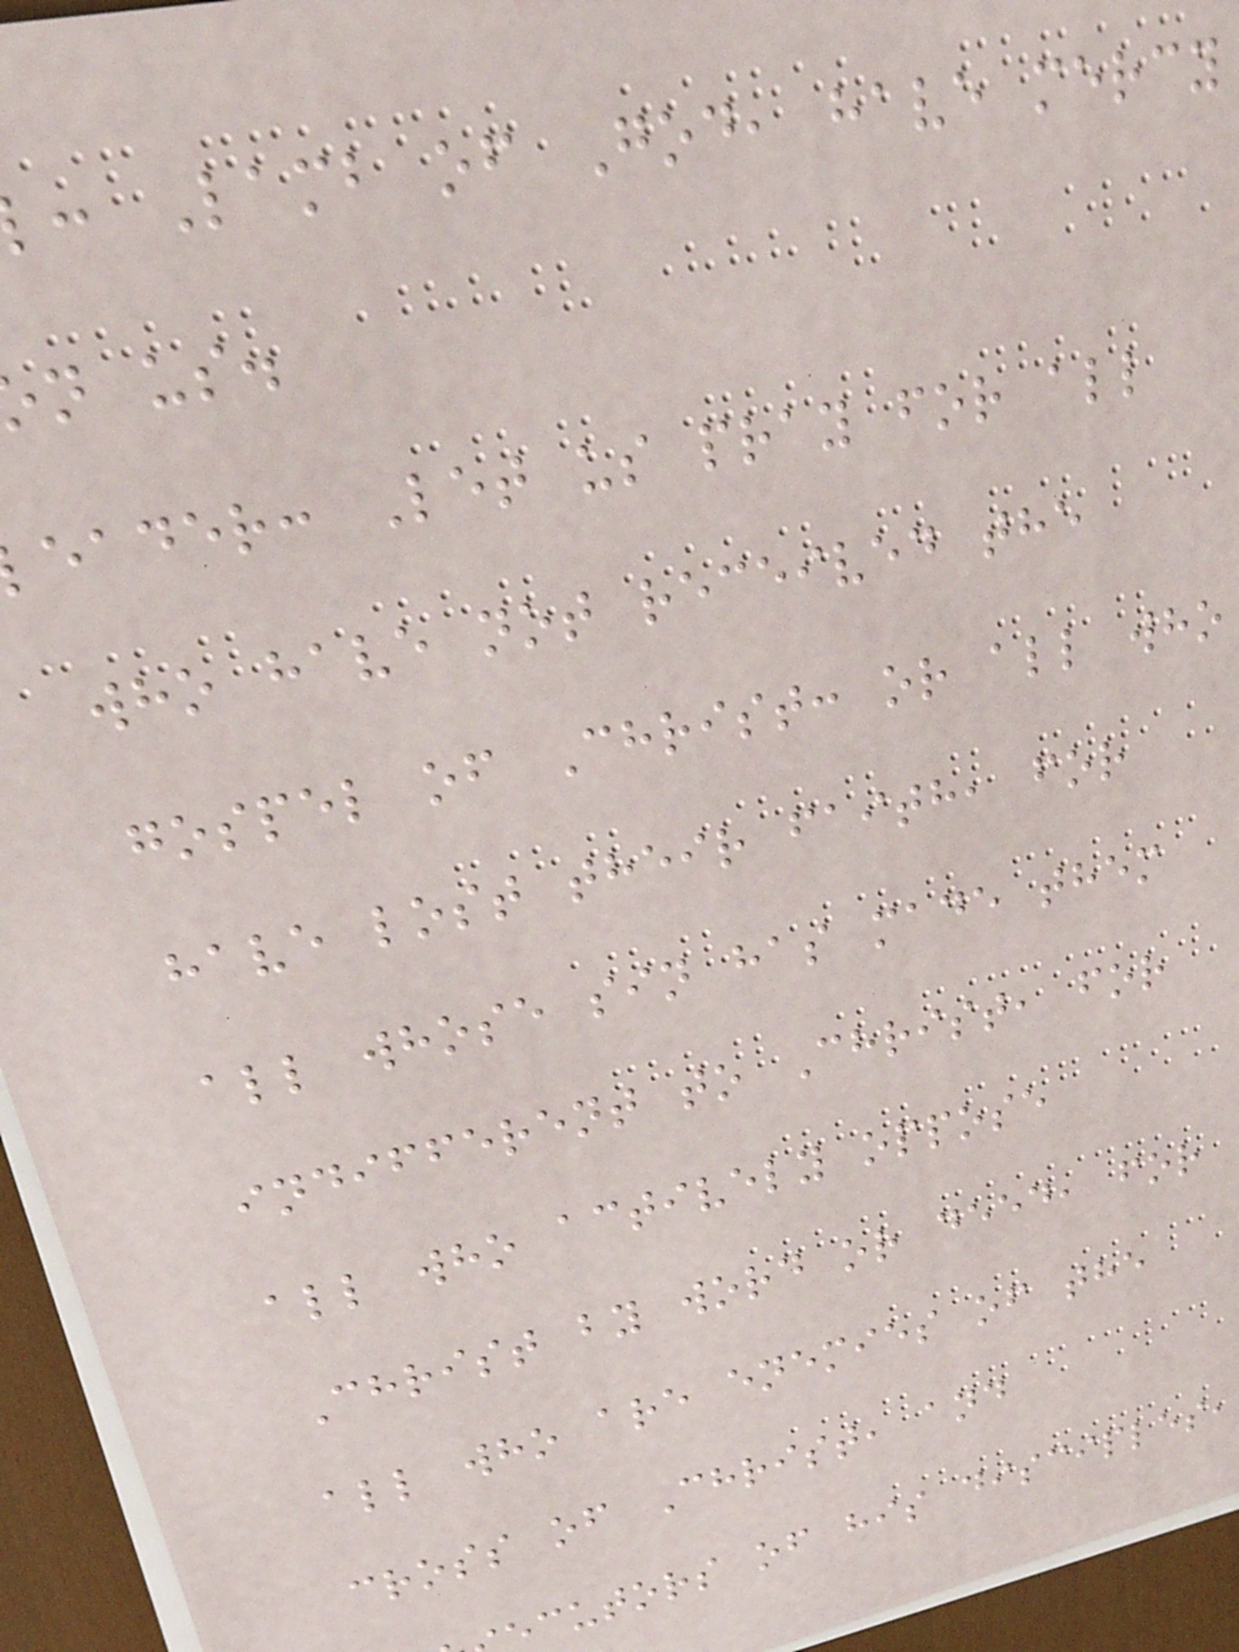: Lamb of God, have mercy
n us.
eader: Let us pray for all
who have not received the
gospel of Christ: or all who
have lost their faith, for
all whose sin has made them
indifferent to Christ, for
all who actively oppose
Christ by word or deed, for
all who are enemies of the
cross of Christ, and
cutors of his disciples,
